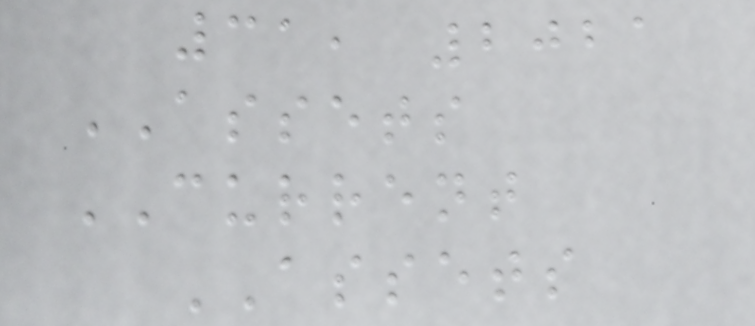31, 2021
ASSETS
CURRENT
ASSETS
